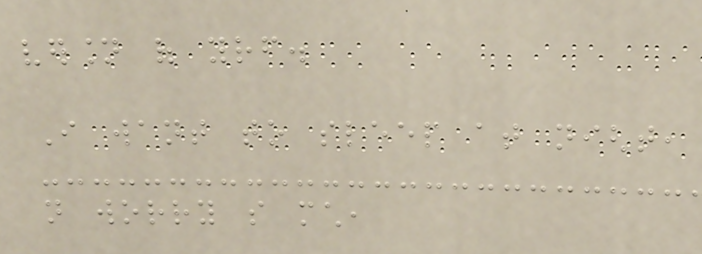version of yourself.
I want to sleep at night,
not worry so much,
